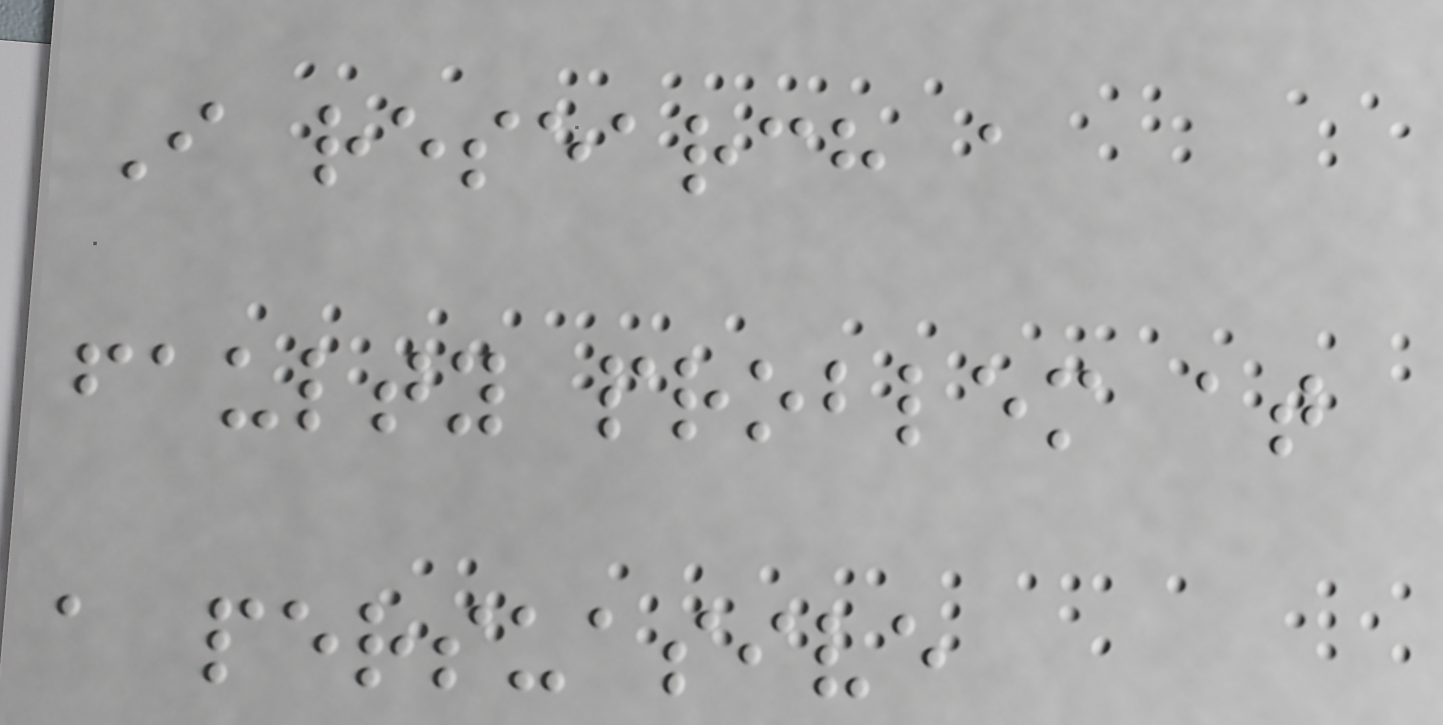I research a
faulty problem at
a persuasive
